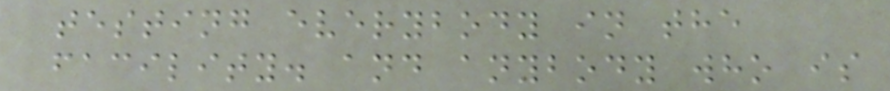testing everybody in the
facility. and anybody who is
